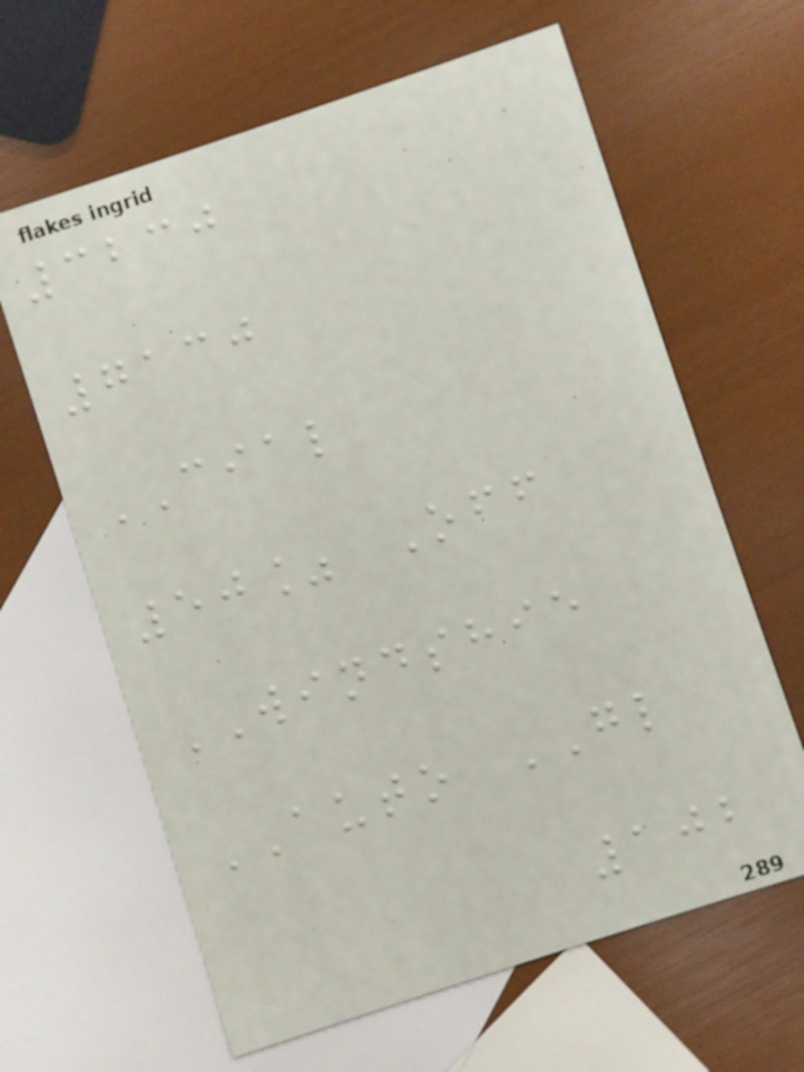3230
7130
CIAL
50% Off
WINDSHIE
AUTO GL
102
